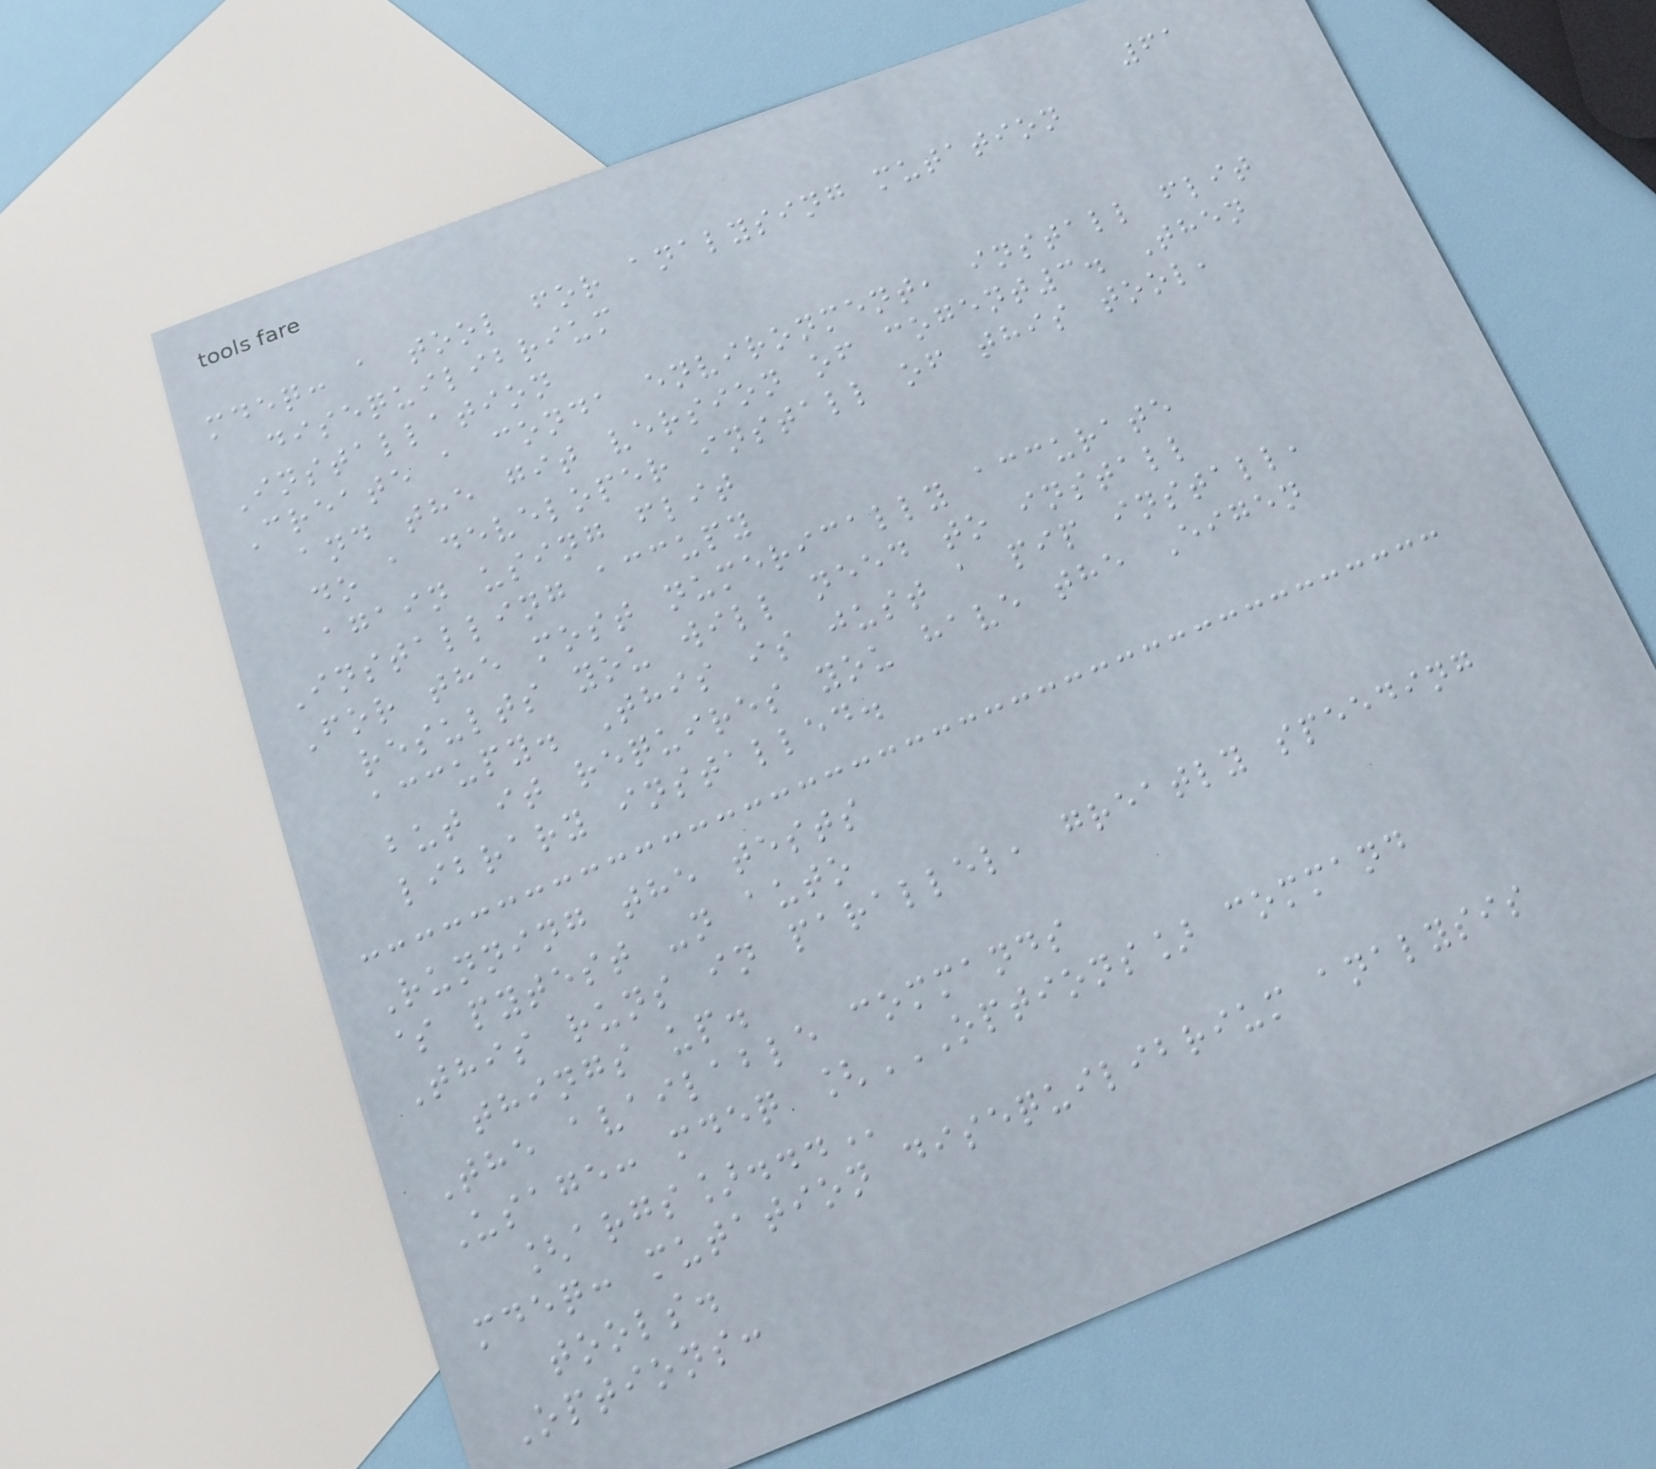61
mdeq: a tool for analysing mutation
disequilibrium
Installation
Create a conda environment, install flit
and the git version of cogent3. Then
do a developer install of this tool,
again using flit
Installing accupy
For the most numerically accurate
results you will need to install
accupy. This is just a pip install,
but it requires you have the Eigen
library installed.
Running the tests
$ pytest -n auto
This runs in parallel, greatly speeding
things up.
The available commands
Usage: mdeq [OPTIONS] COMMAND
[ARGS]...
mdeq: mutation disequilibrium analysis
tools.
Options:
